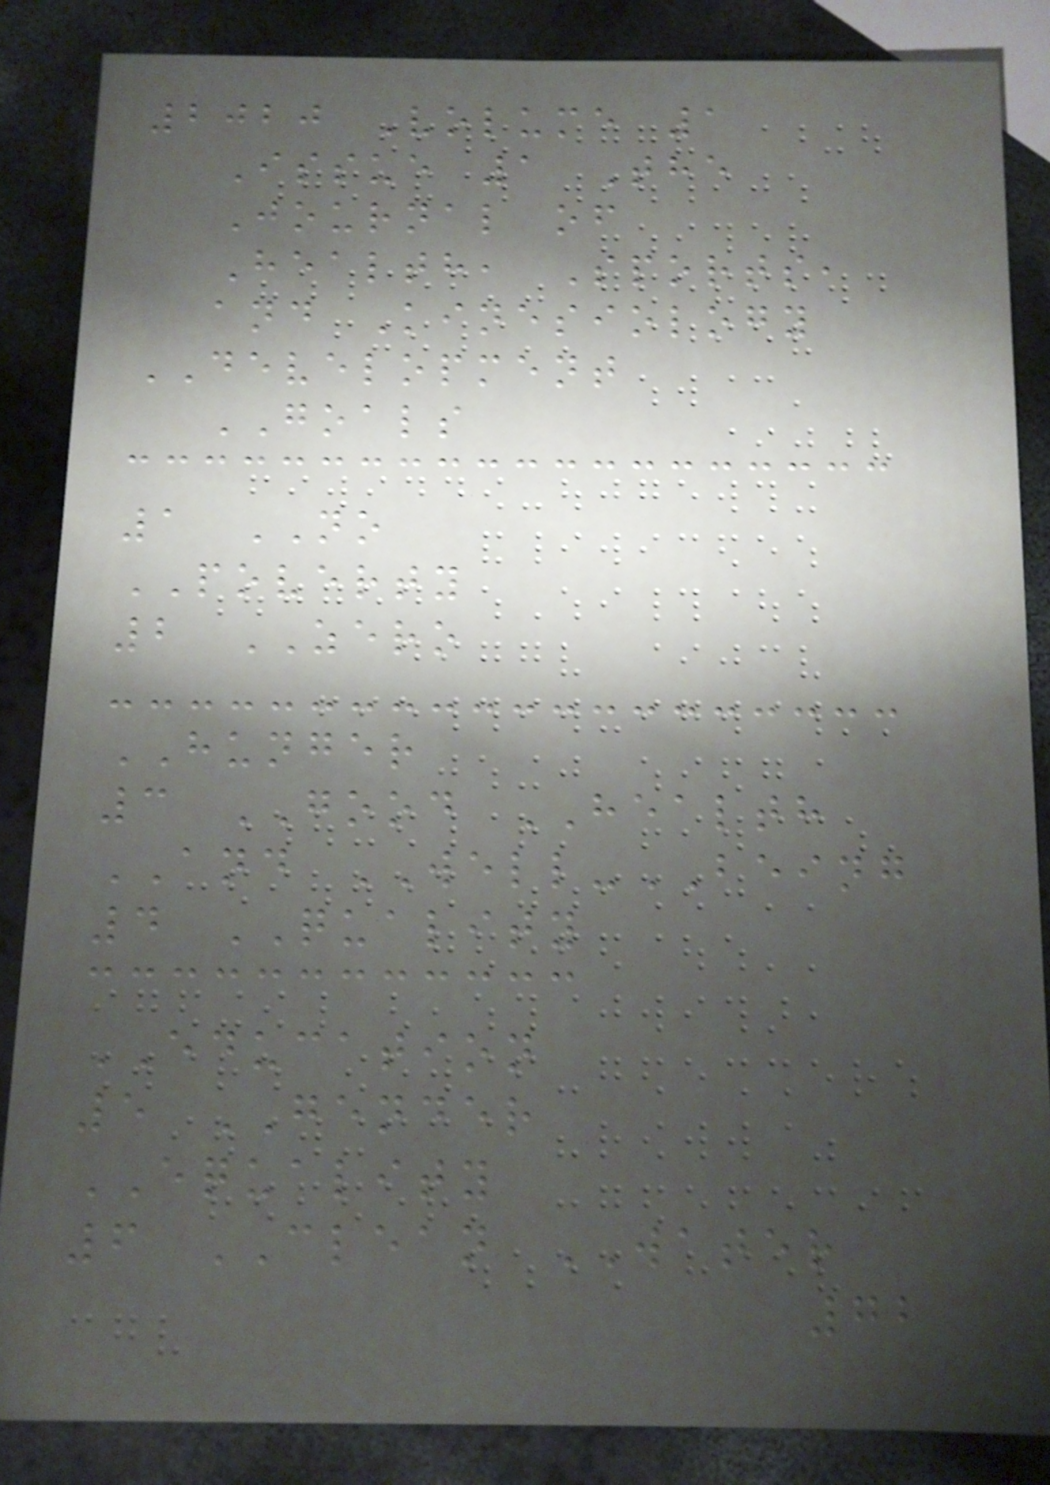2020 Volume 1
Issue 1 The
Journal of
Health, Sports,
and Kinesiology
DEVELOPMENT
GOALS
1 NO
POVERTY
2 ZERO
HUNGER
3 GOOD HEALTH
AND WELL-BEING
4 QUALITY
EDUCATION
5 GENDER
EQUALITY
6 CLEAN WATER
72
